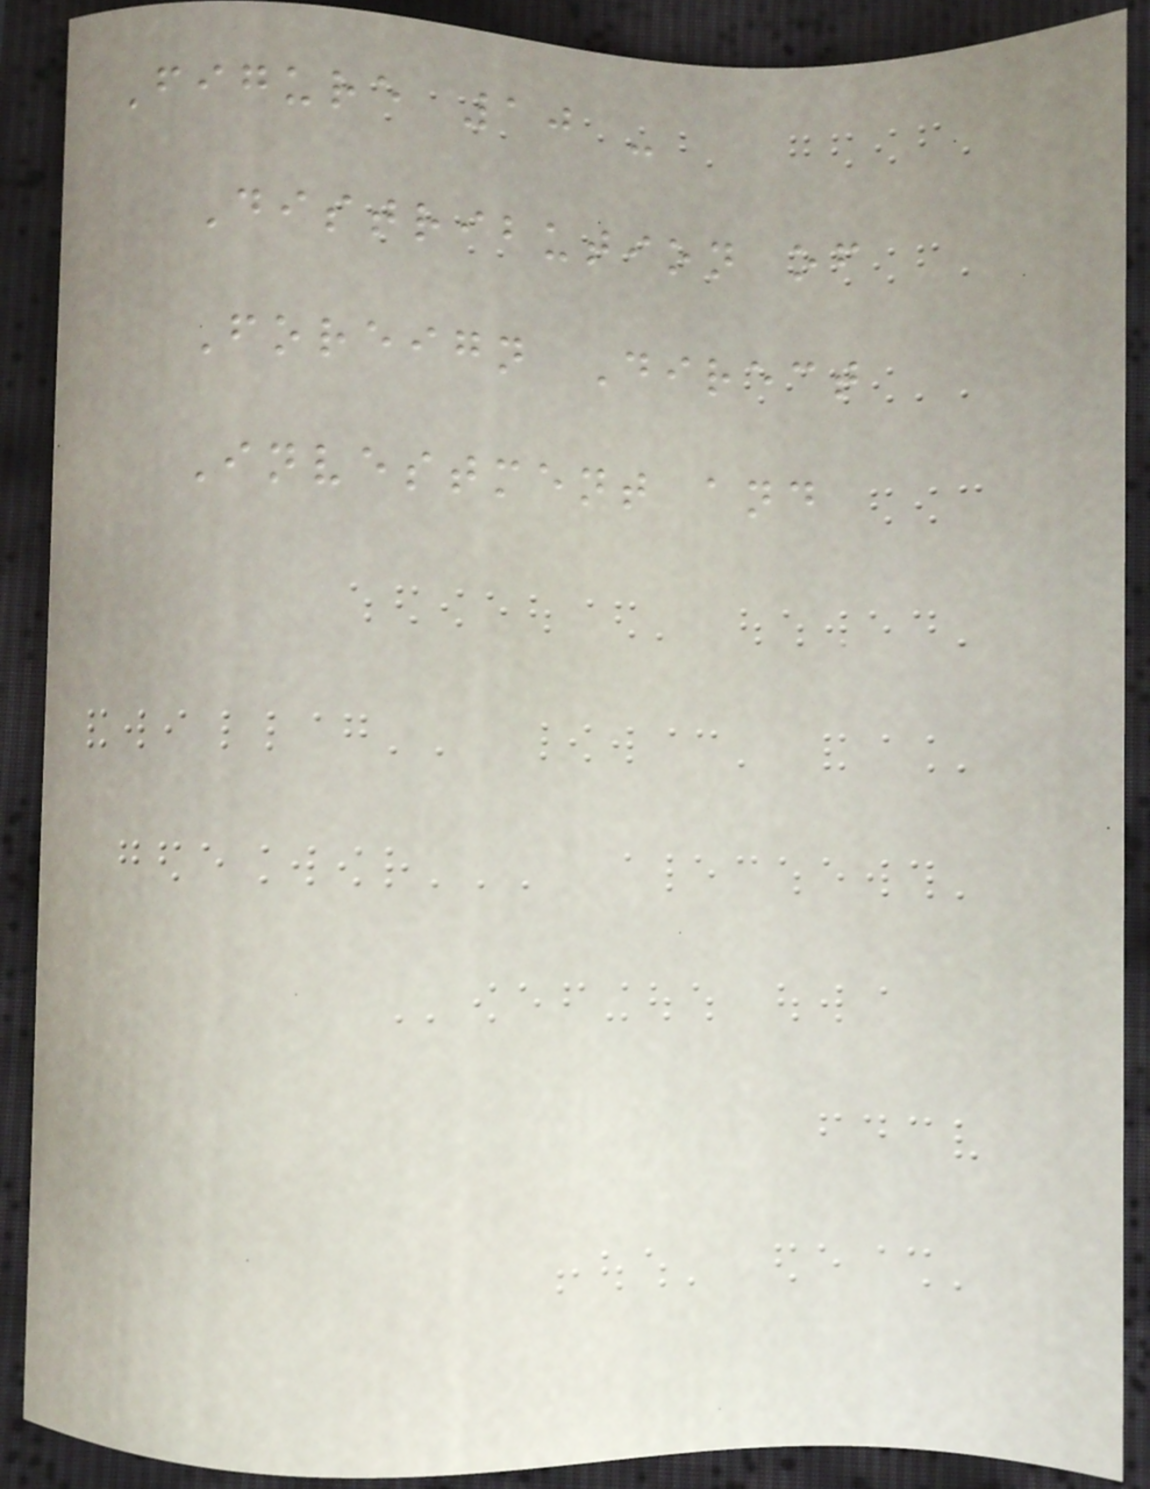Figure 10 -
Distribution of
Foreign Direct
Investment and
